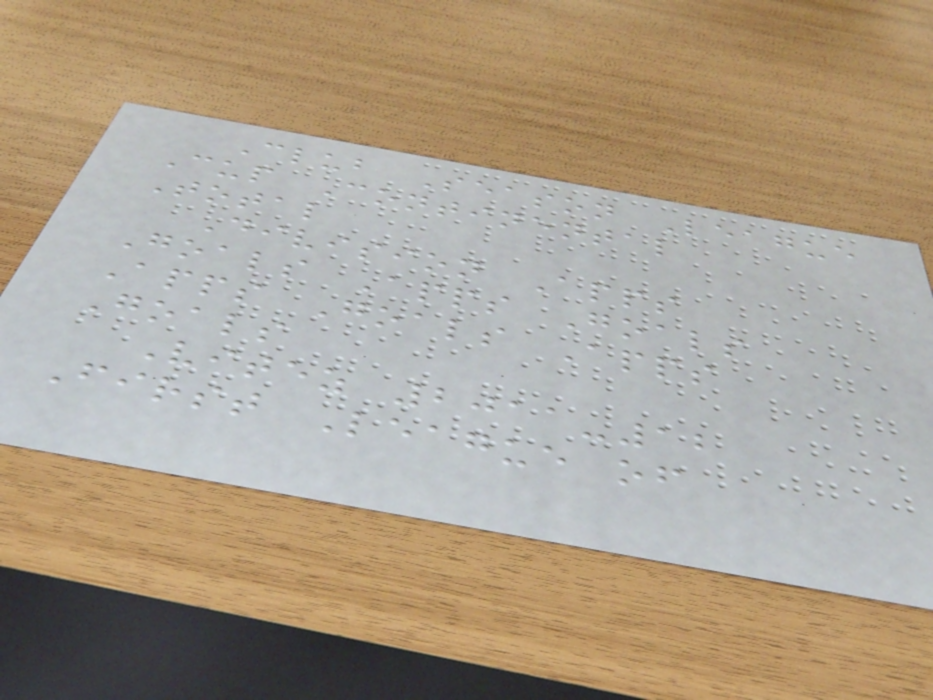Club Season League
Cup Continental
Total
Division Apps
Goals Apps Goals
Apps Goals Apps
Goals
Vitez 2011-12
First League of
